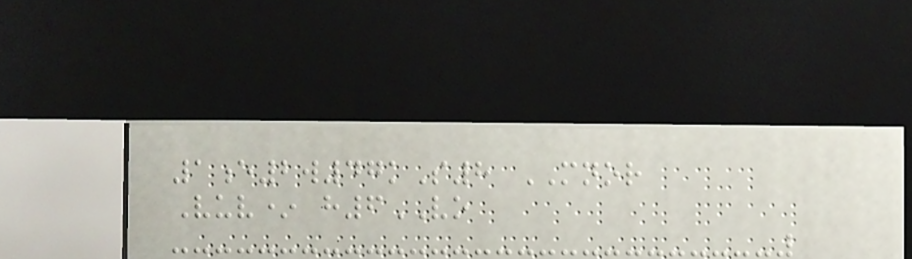1e2w47kS8 MNOR
Vuv* h6VO
